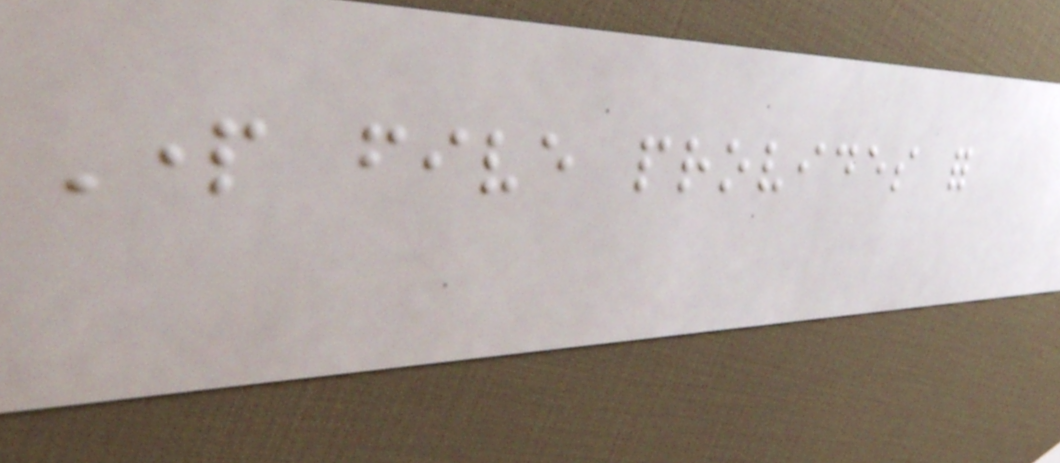Part five provides for
